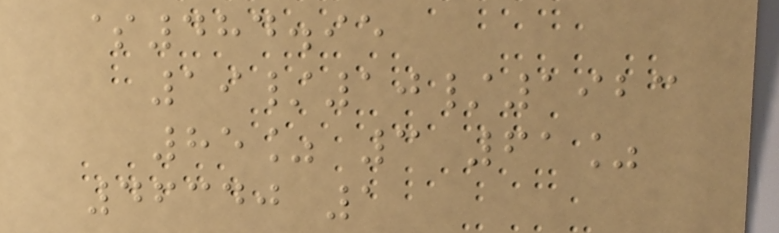$484.95
19/10/1923
85% 3 61%
46340 1
